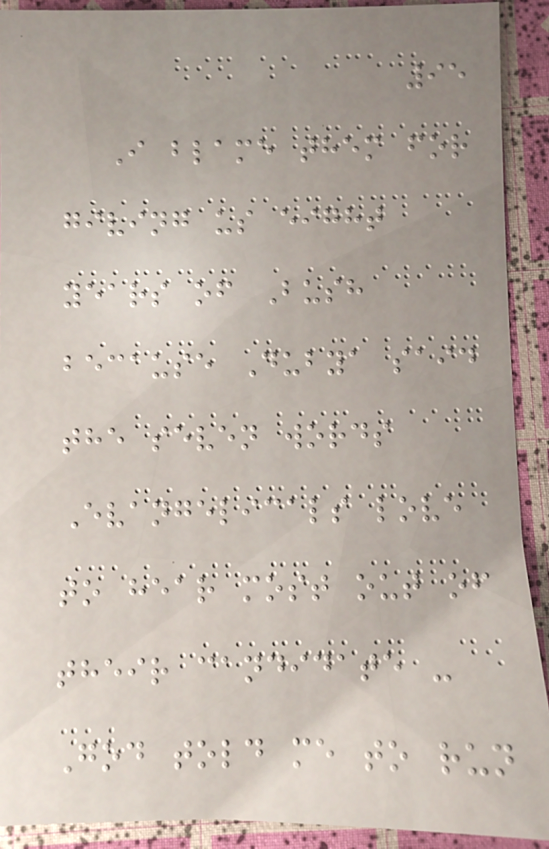95
I blame them for
giving us eight
years of Bush
because Dubya said
the seven words
Evangelicals love
to hear most out of
their candidate -
God told me to run
